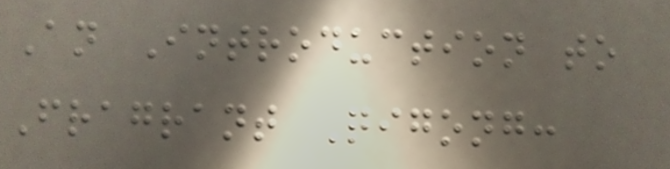An Introduction to
Fragrant Qigong:
